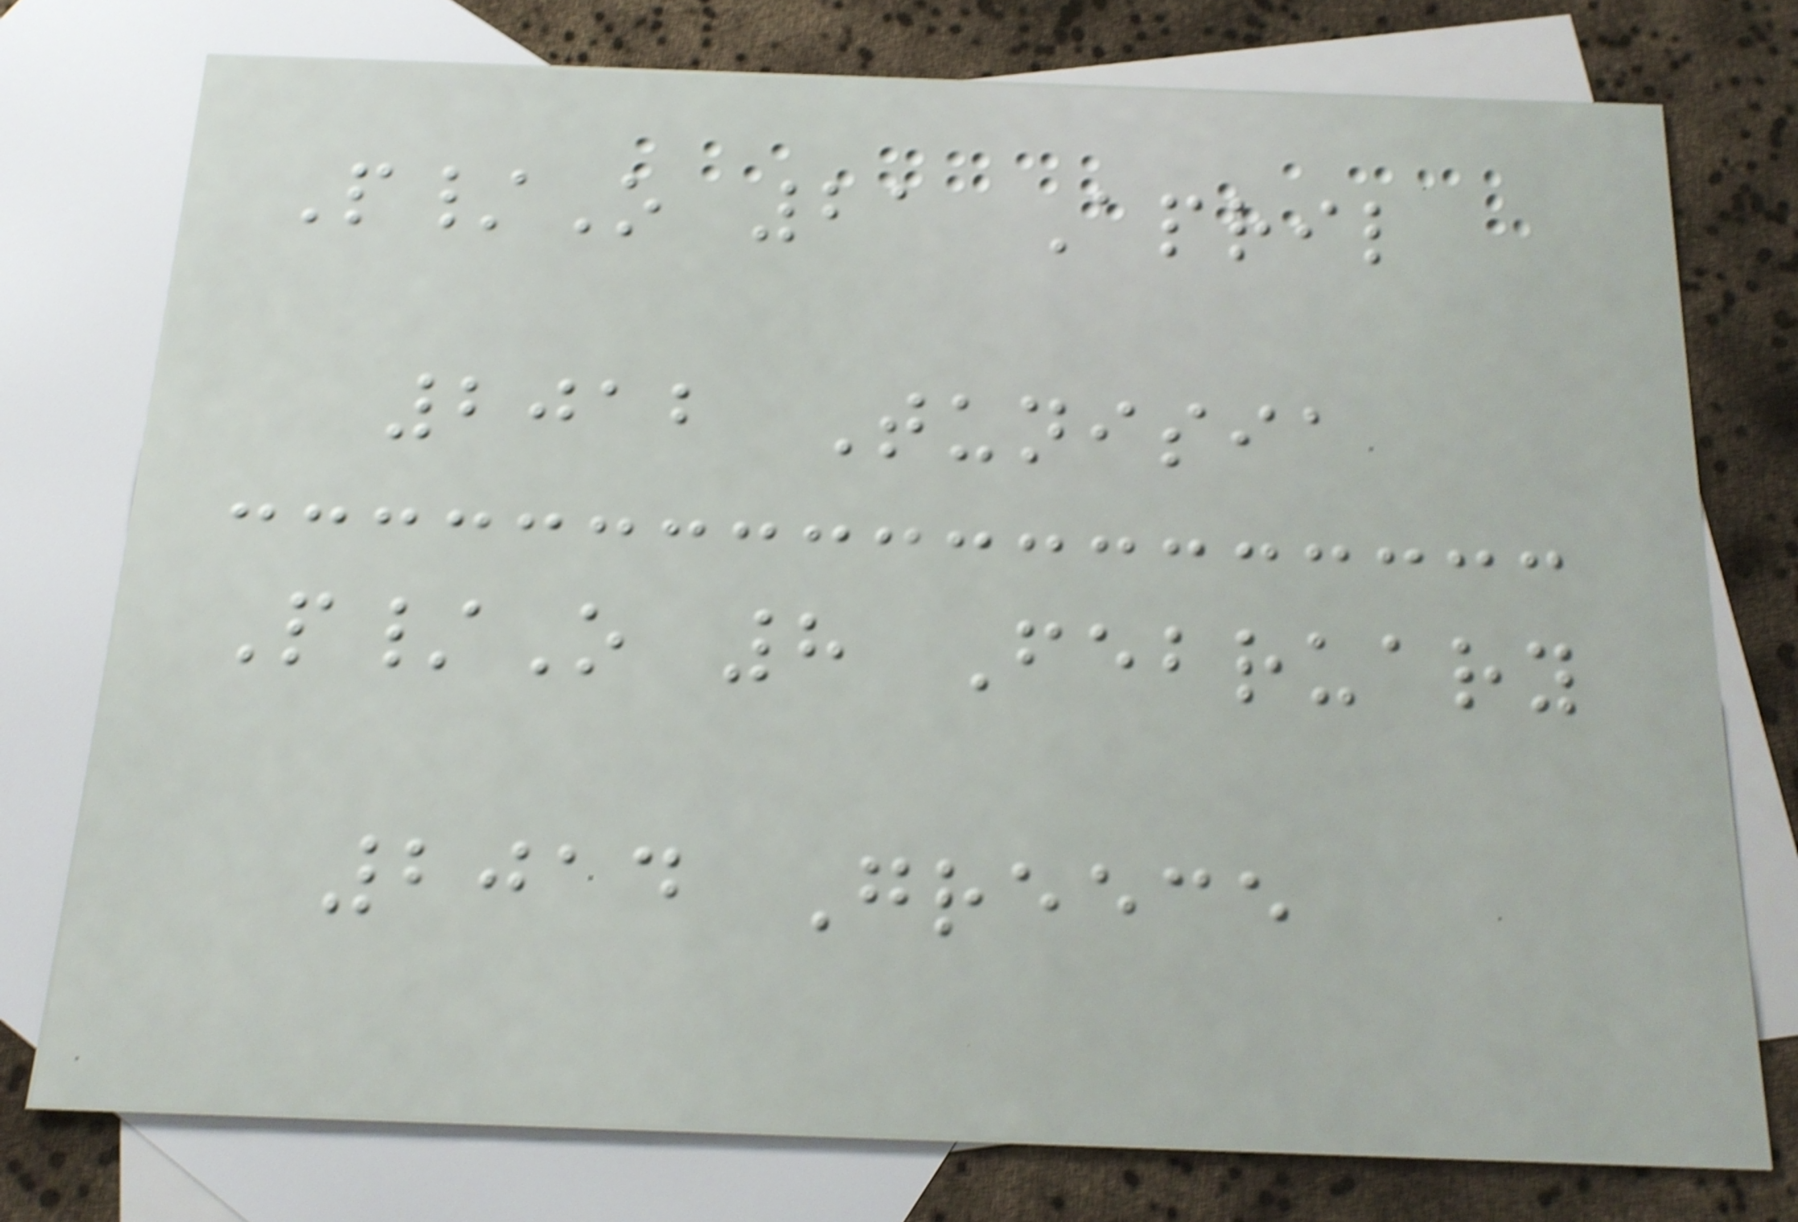P/O 21 April
2012 Tunisia
P/O 8 February
2014 Greece
